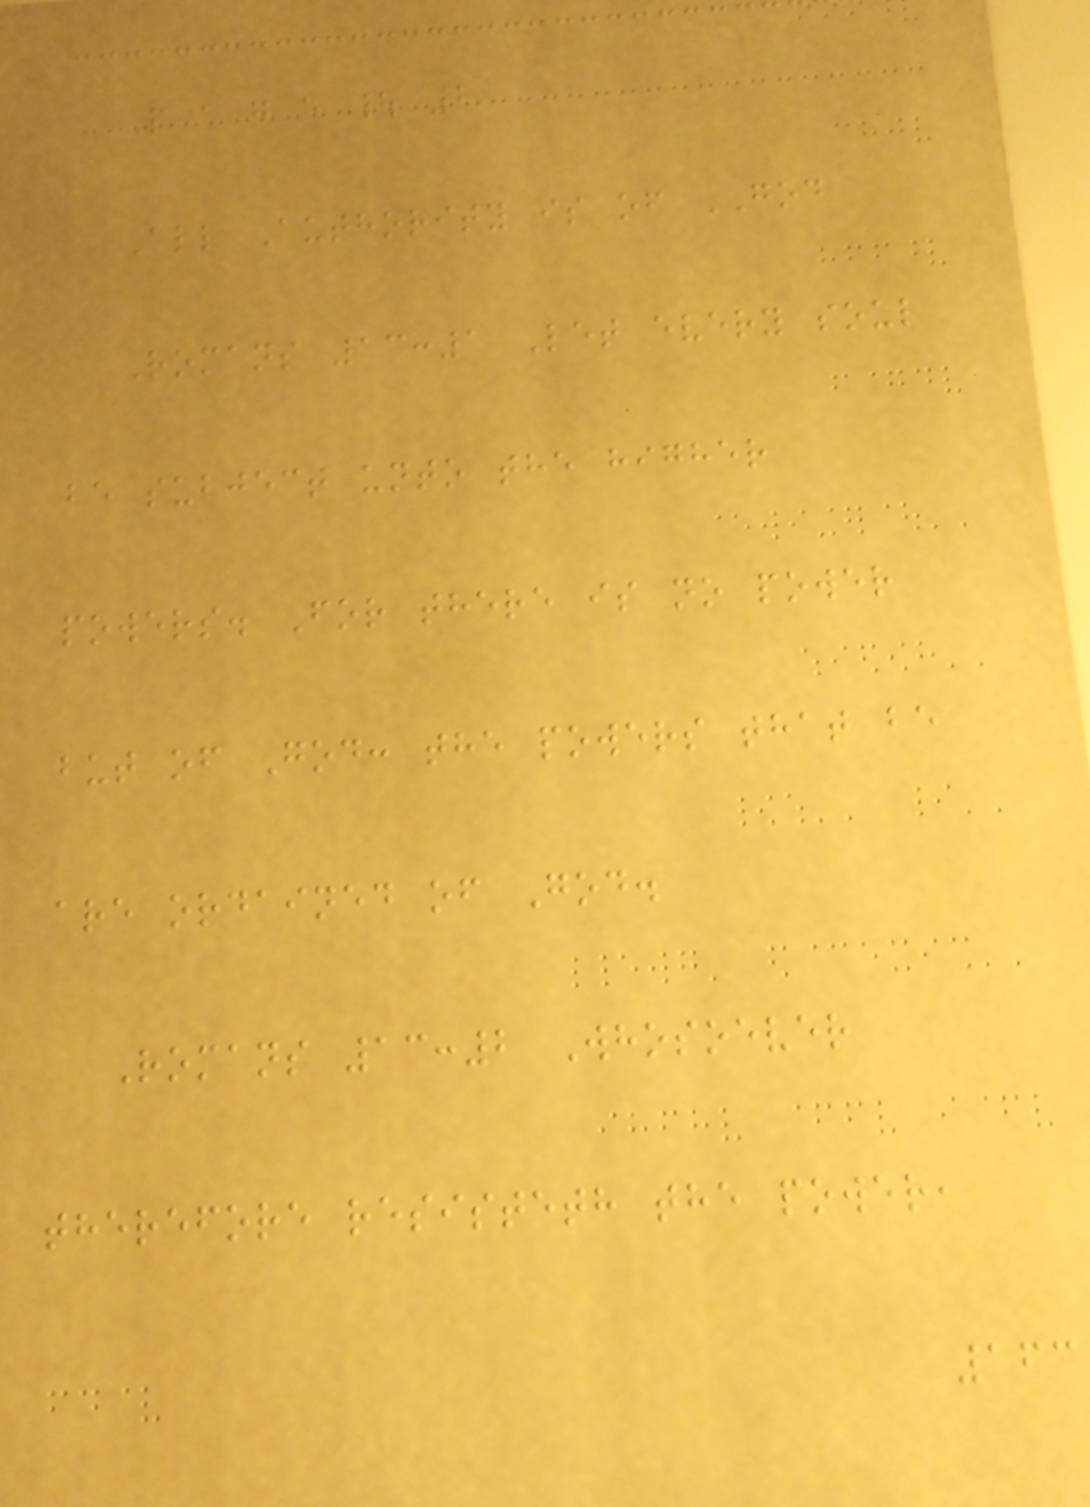P a g e | 2
All Authority is of GOD
Romans 13:1 Let every soul
be subject unto the higher
powers. For there is no power
but of God: the powers that be
are ordained of God.
Romans 13:2 Whosoever
therefore resisteth the power,
163
